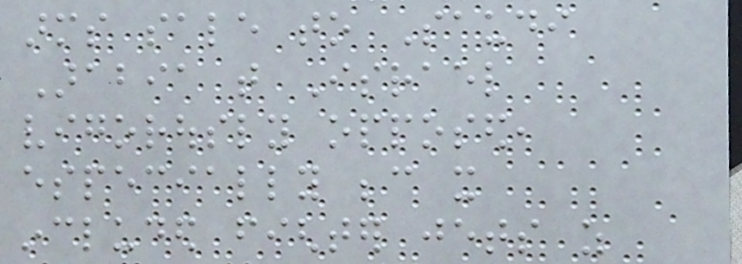arms sale to Saudi
Arabia that Israel
vigorously opposed,
especially because it
included fighter jets as
